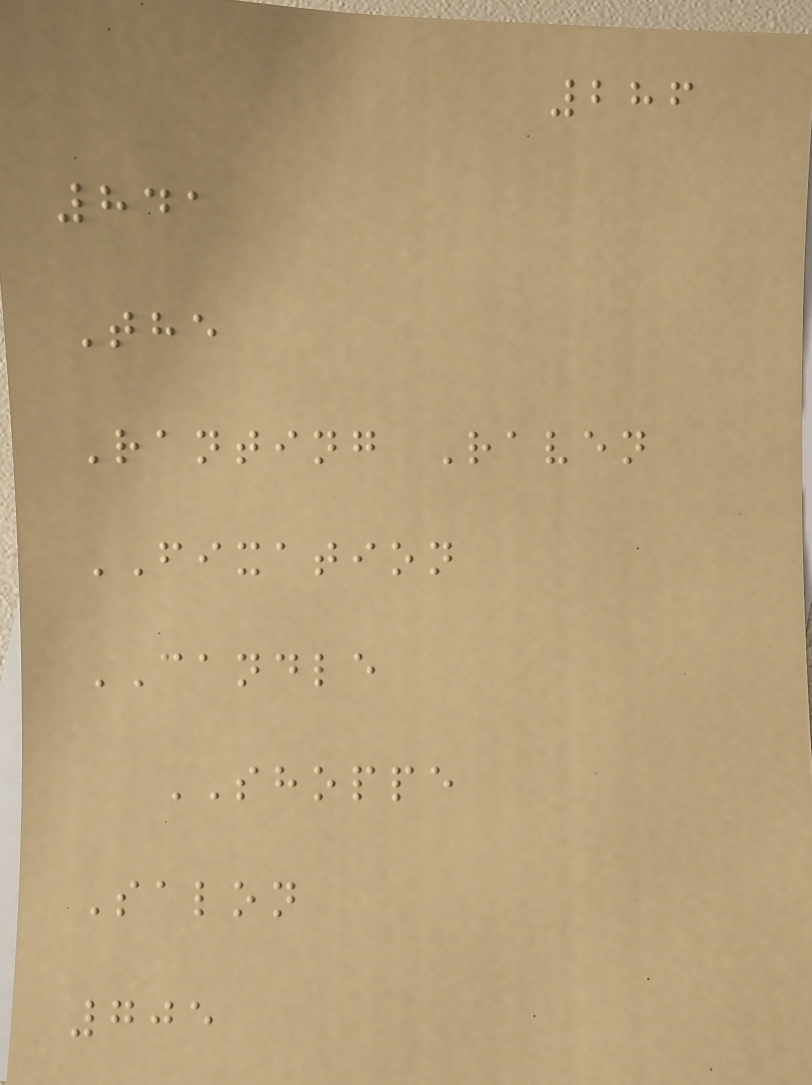286
841
The
Ranting Raven
FIXATION
CANDLE
SHOPPE
Salon
705
